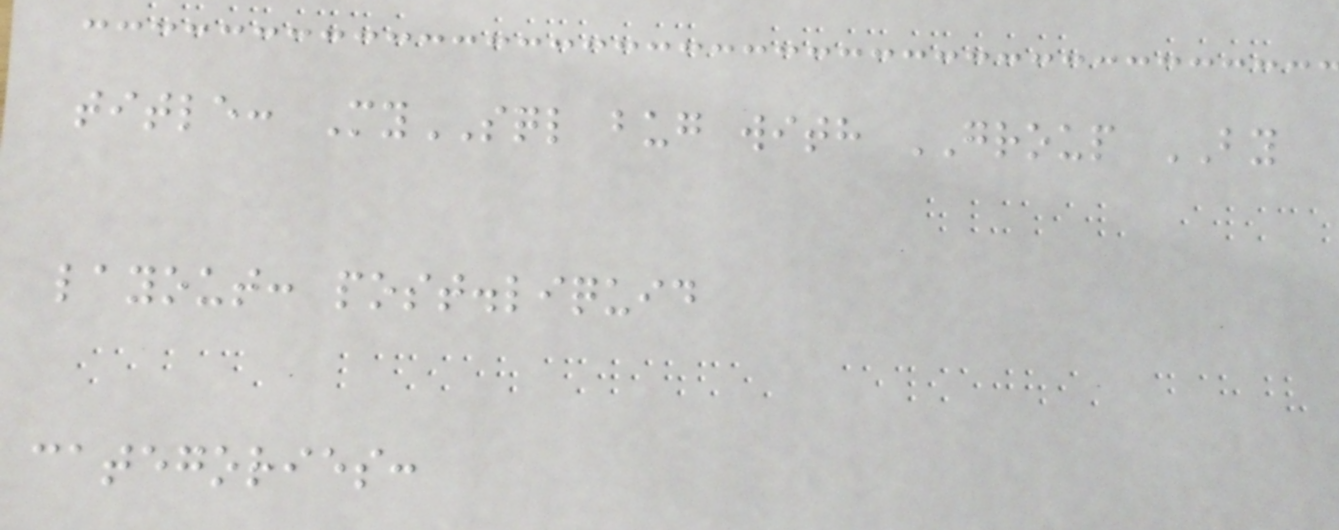title: MySQL bug with GROUP BY
layout: post.liquid
categories:
